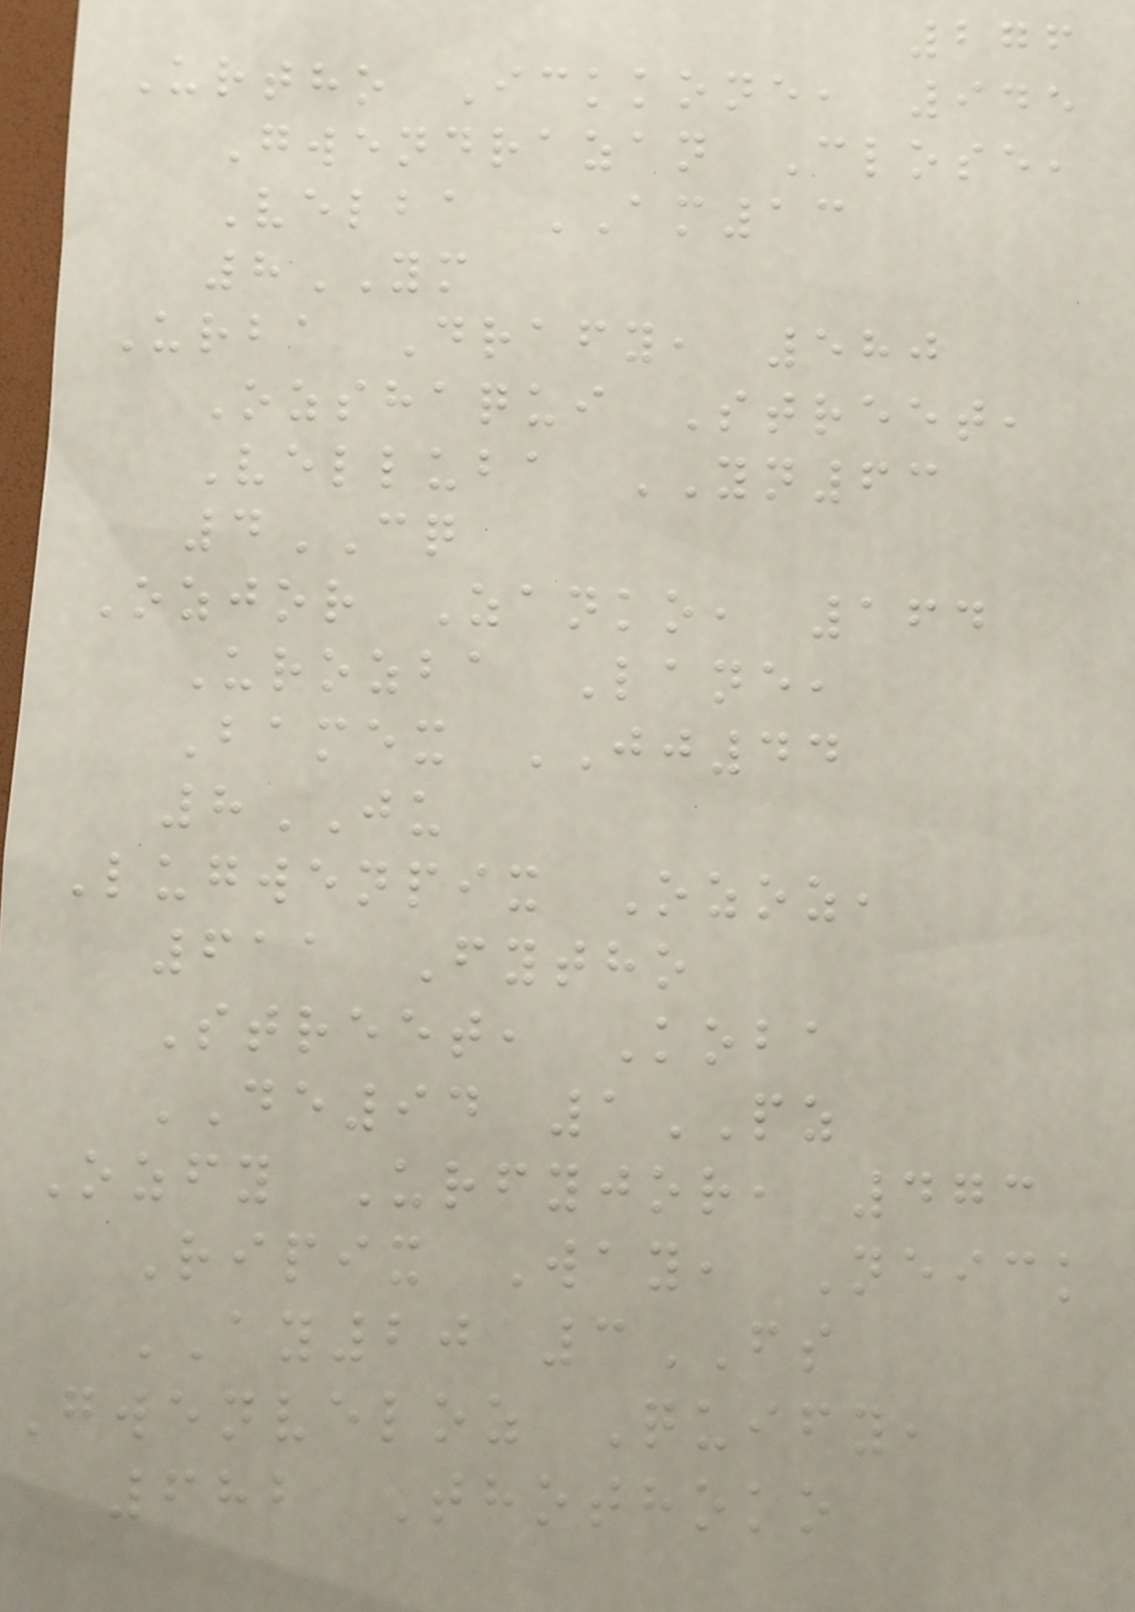276
Urtho Ickkone, 945
Gwendrazan Close,
Velba AM13
8YM
Urba Drafy, 580
Ozshaqui Street,
Velluba YN63
4CQ
Ozjor Zanko, 164
Urozba Lane,
Bamex JJ44
8JU
Lugwenpix Ozoz,
611 Fytho
Street, Koba
DE94 1PZ
Ozfy Urfyjor, 473
Ripix Way, Neick
AY20 3FS
Gwenveloz Quify,
682 Thothoko
